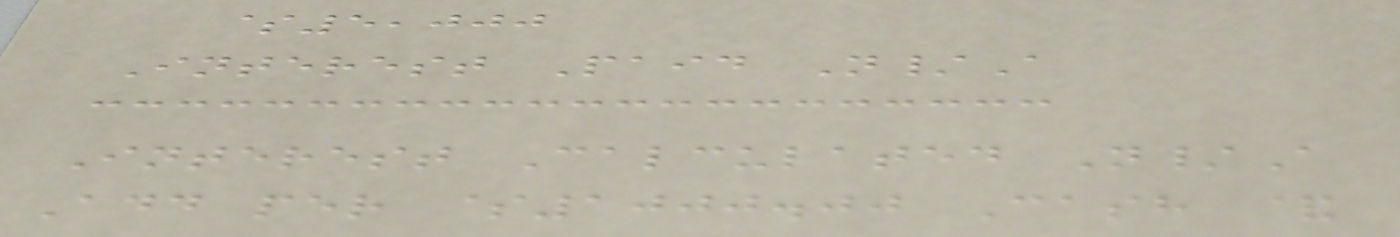$5,000
Interest Paid N/A
Interest Calculated N/A
Add per $1000.00 Cash &
